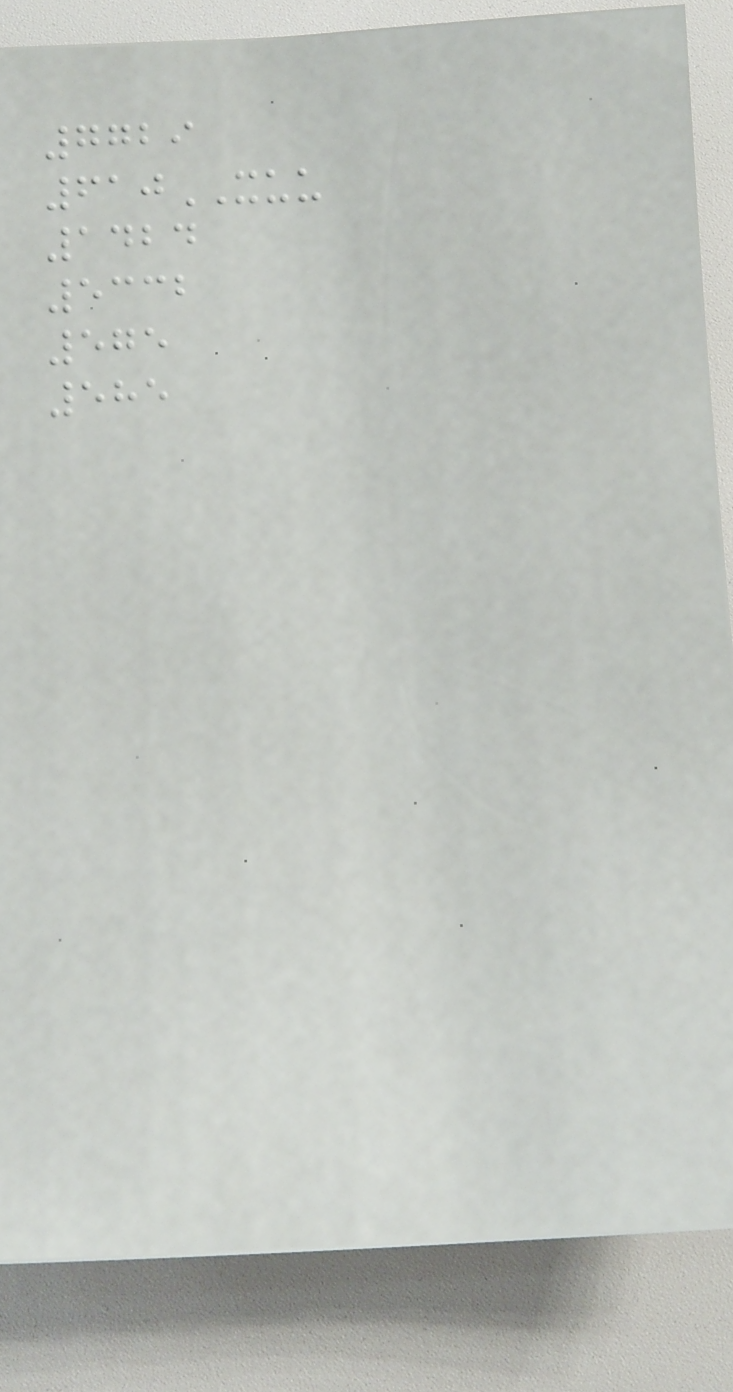7729
610XUU
1424
5332
575
585
